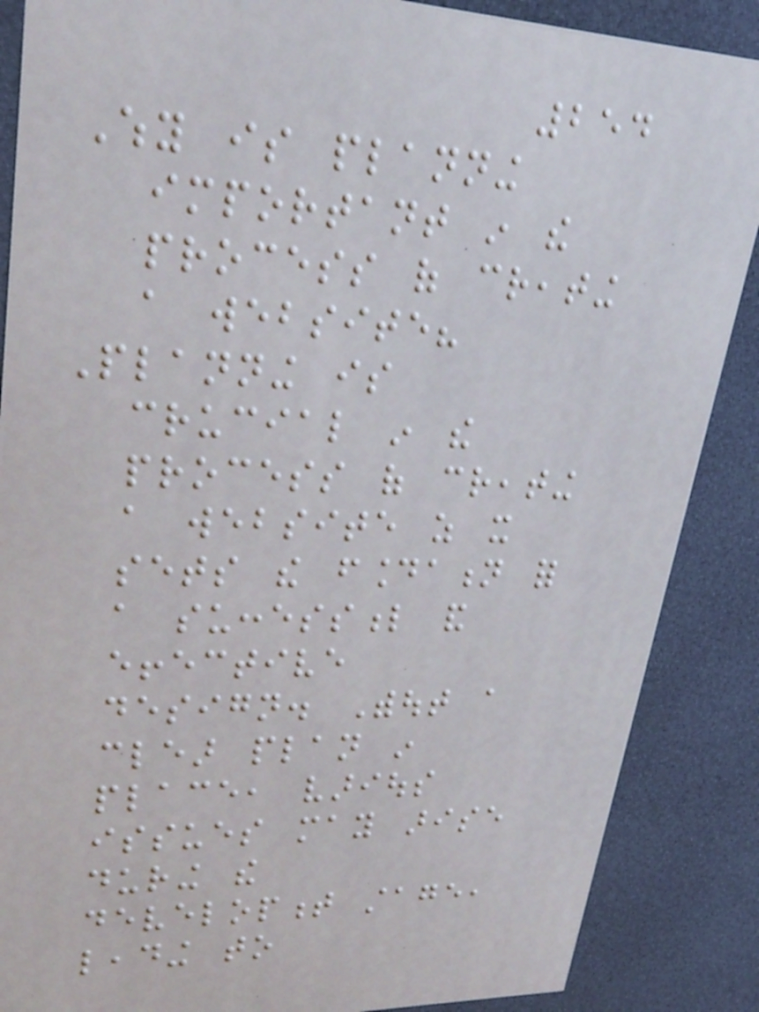254
Why is planning
important in the
process of creating
a website?
Planning is
crucial in the
process of creating
a website as it
sets the foundation for
a successful and
effective
design. Without a
clear plan in
place, various
issues may arise
during the
development stage,
leading to
